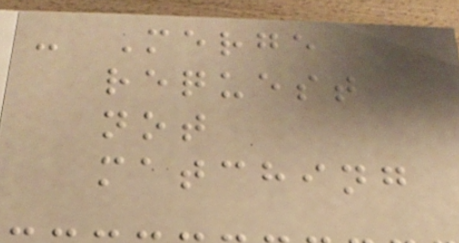- Merge
request
not
matching
